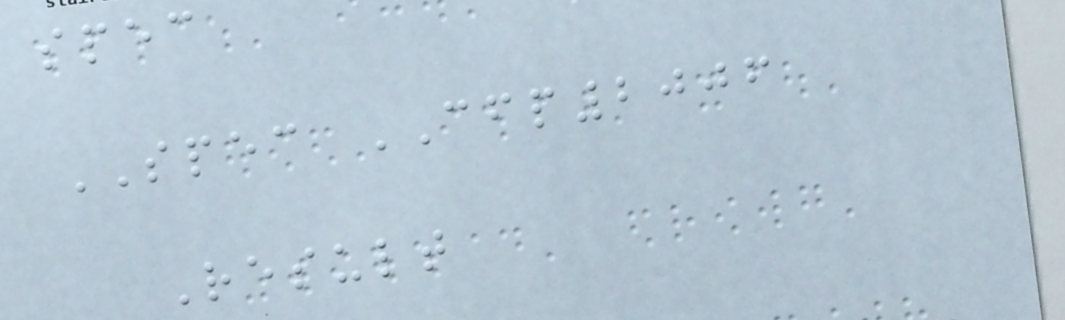spec
SPEC CFP2006
Result
